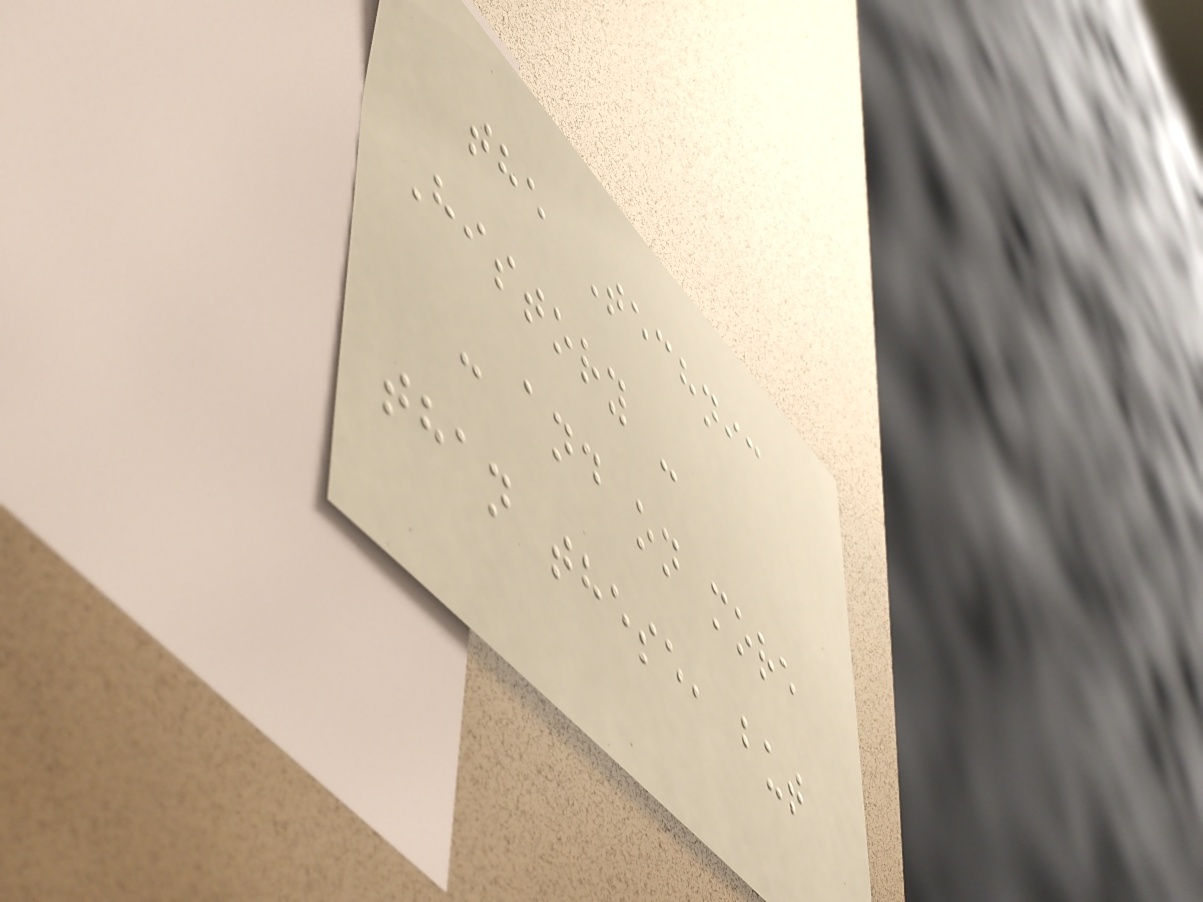the Technic
History -
- and on more
than these, but
